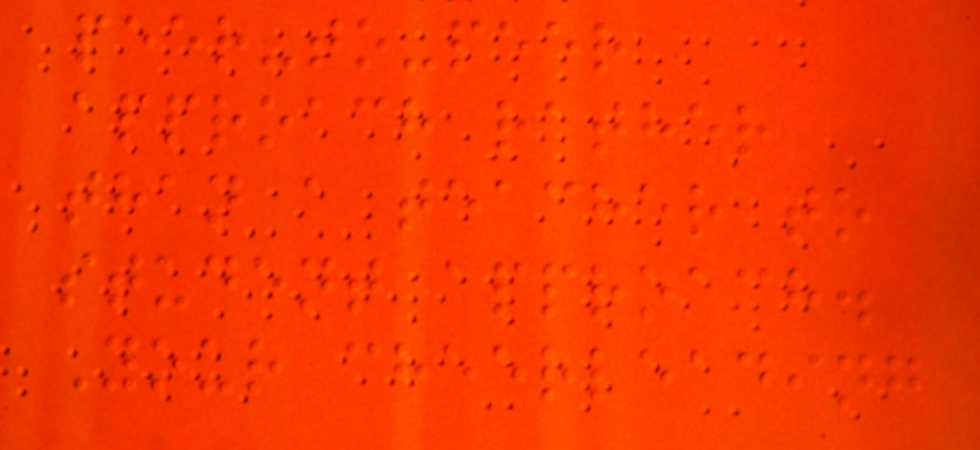peer-to-peer
approach rather
than a teacher to
student approach.
Your cheerleading
